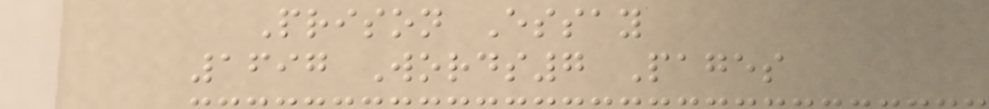Prison Essay
1697 Words7 Pages
